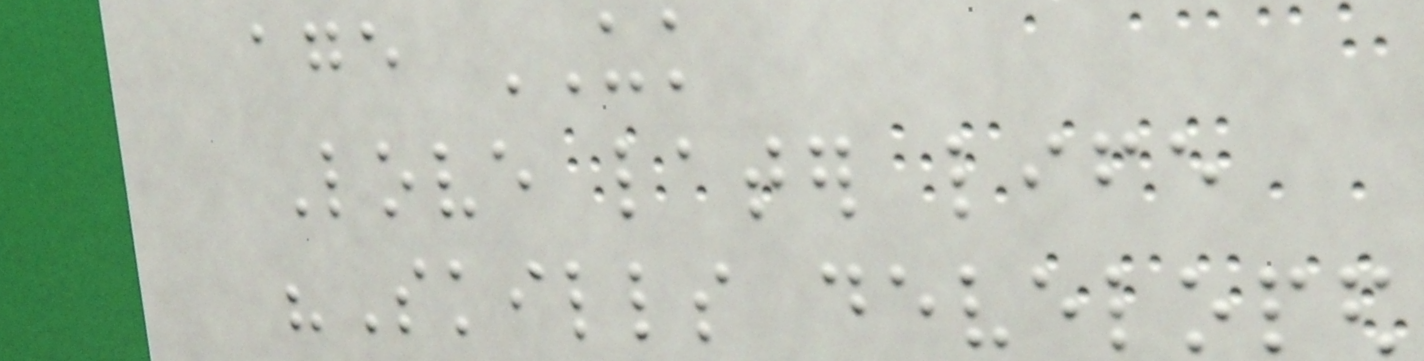age UK
Love later life
"Skills developed
